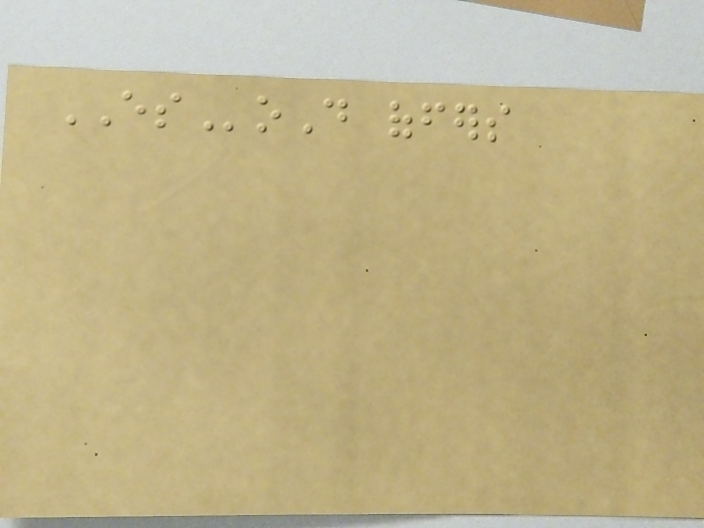ESoD offers
